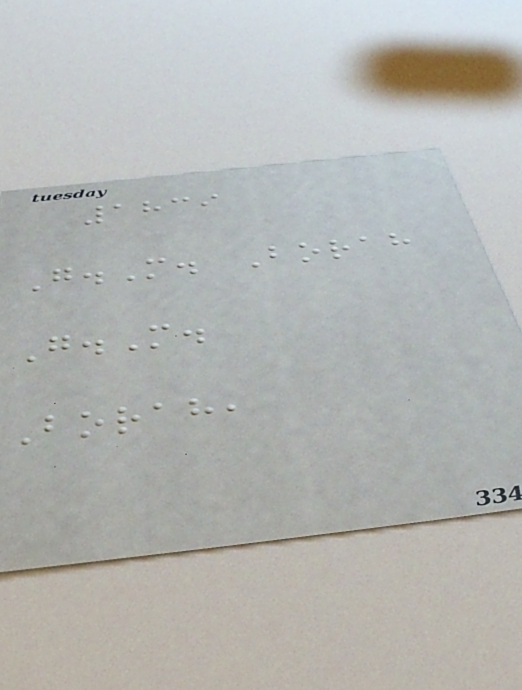1839
G.M. Borah
G.M.
Borah,
